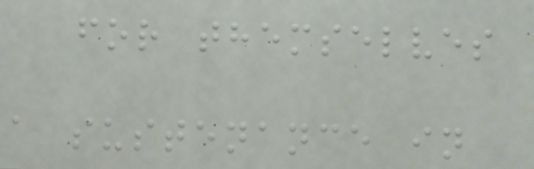for themselves
a sustenance in
